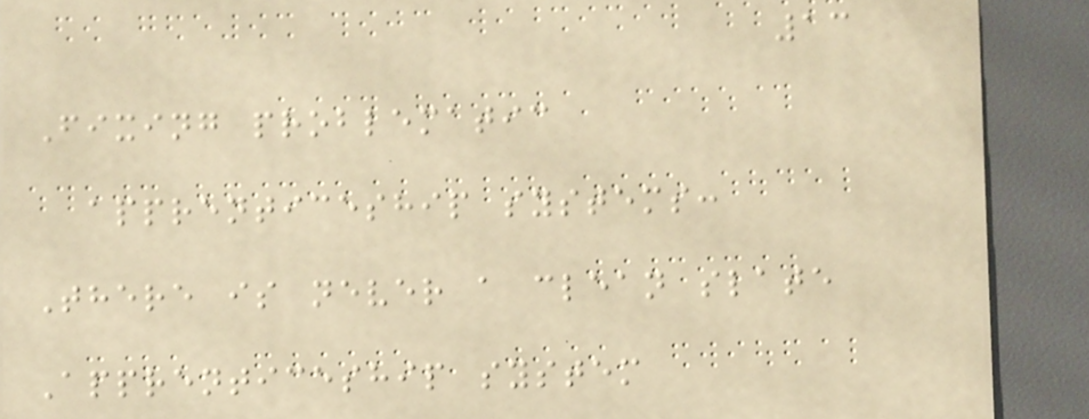13
Fixing problematic
apprenticeship systems:
There is never a clean slate
Apprenticeship system
